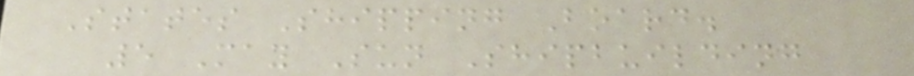States Shipping Board.
5 May Sun Shipbuilding
